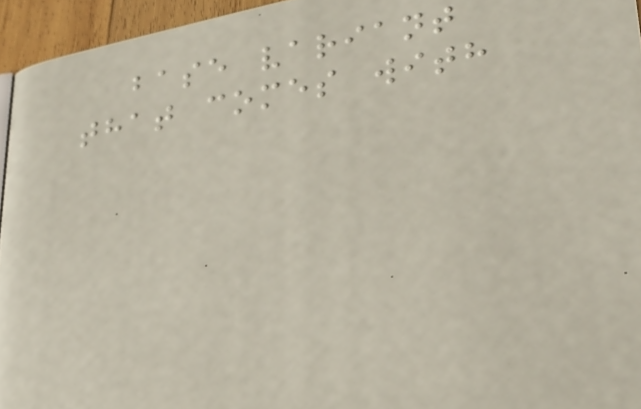base variant
that comes with
